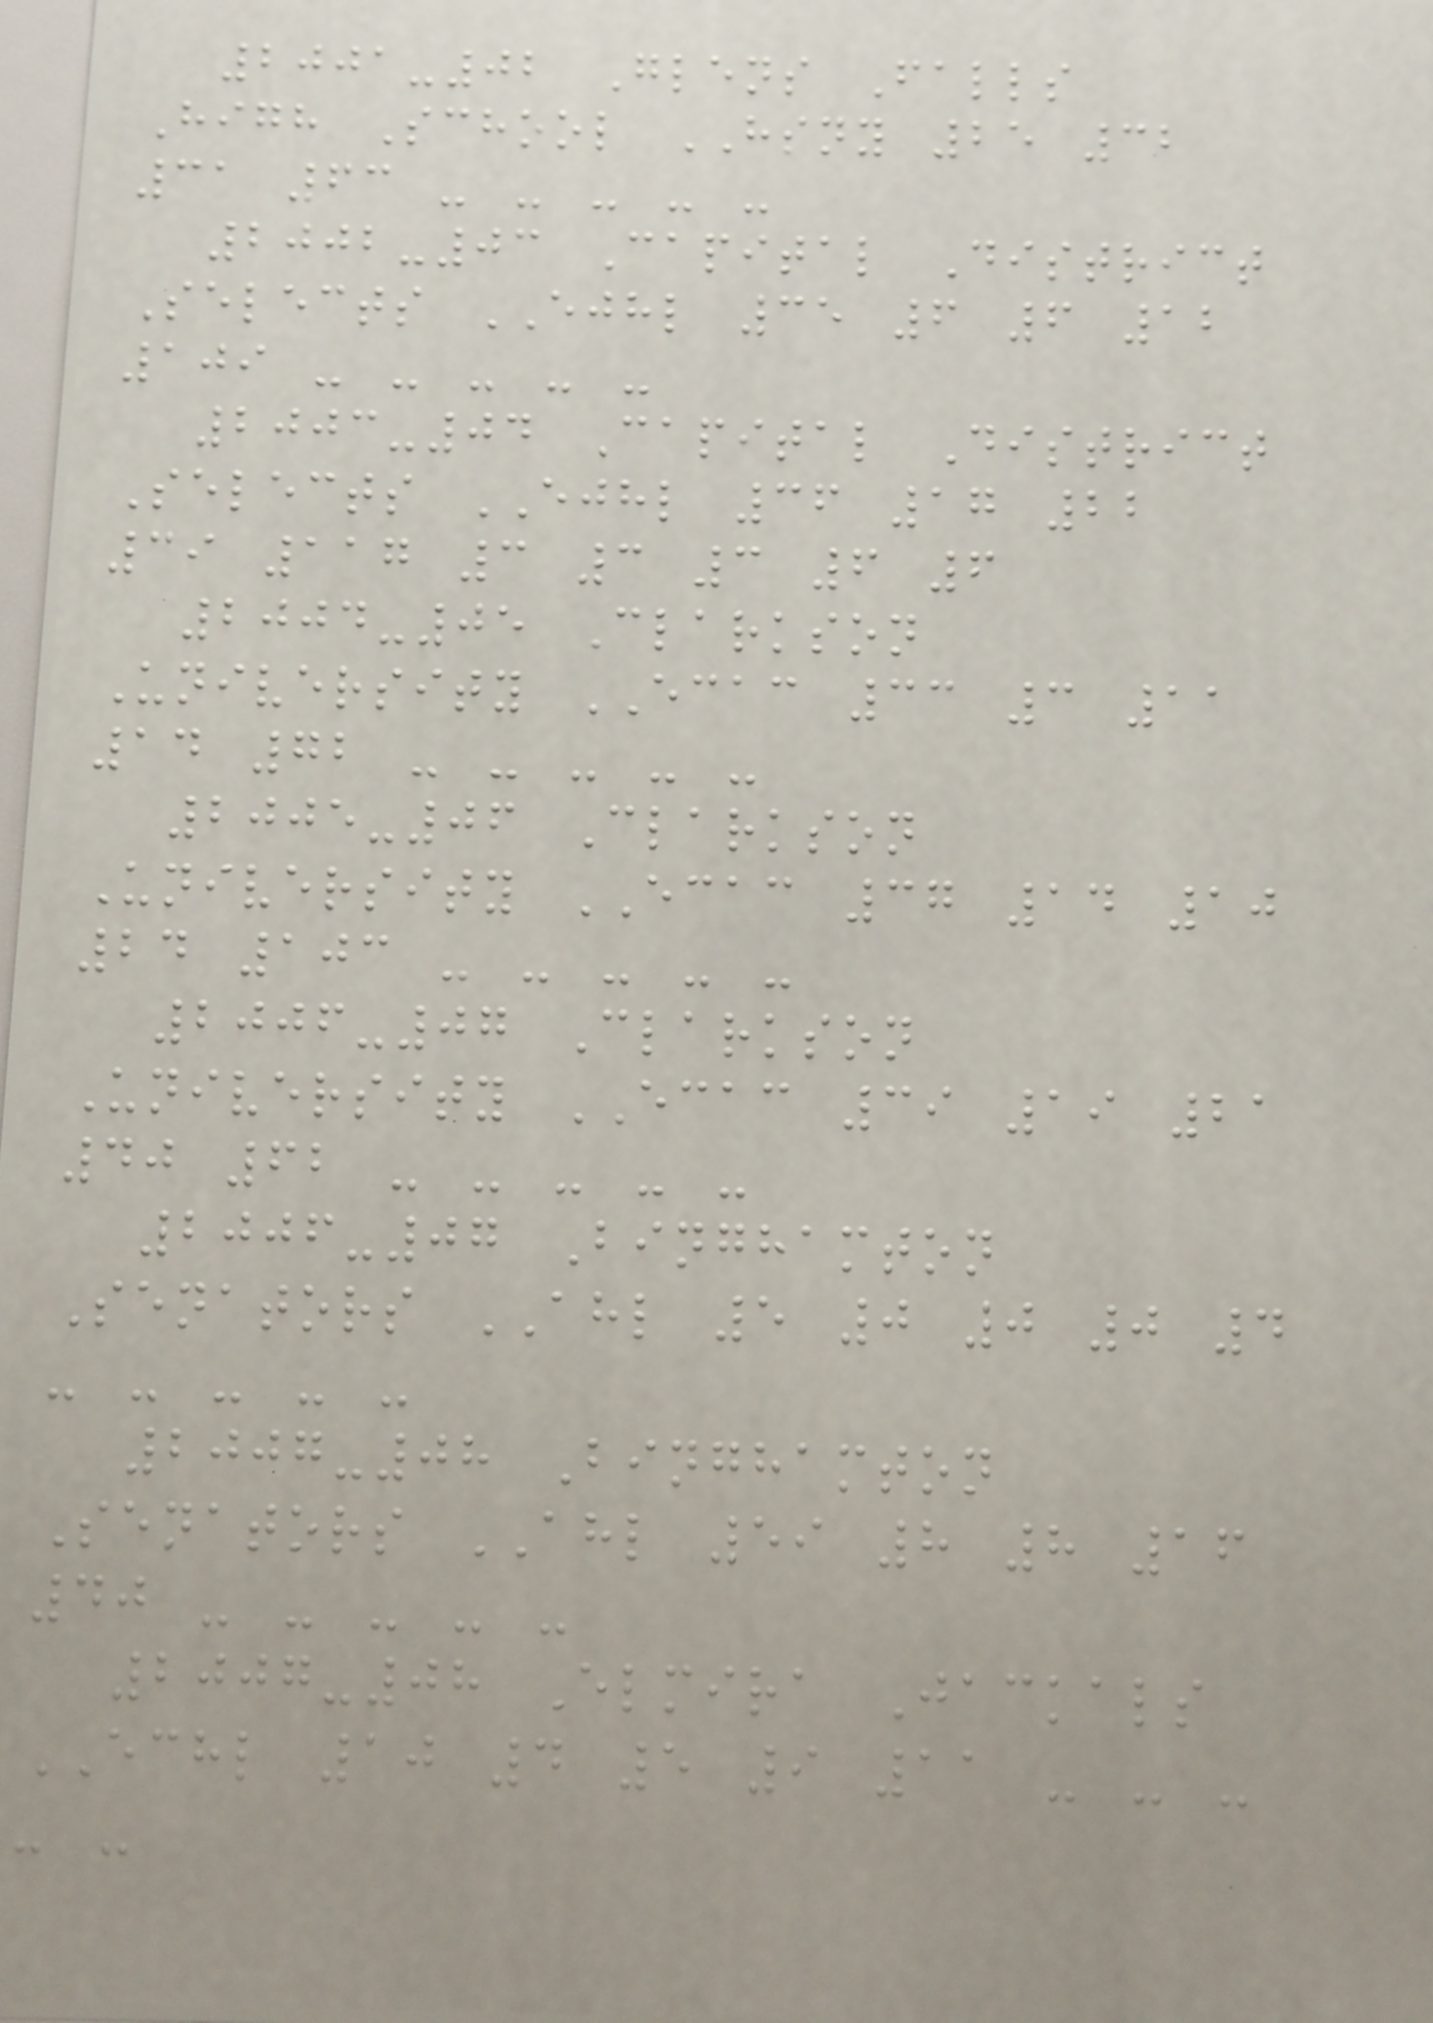2001-02 Glens Falls
High School HSNY 25 32
31 63 - - - - -
2002-03 Capital District
Selects EJHL 35 6 6 12
109 - - - - -
2003-04 Capital District
Selects EJHL 36 17 22
39 117 3 3 3 6 6
2004-05 Clarkson
University ECAC 33 3 11
14 72 - - - - -
2005-06 Clarkson
University ECAC 37 14 10
24 103 - - - - -
2006-07 Clarkson
University ECAC 39 19 21
40 62 - - - - -
2006-07 Binghamton
Senators AHL 5 0 0 0 4
- - - - -
2007-08 Binghamton
Senators AHL 59 8 8 16
40 - - - - -
2007-08 Elmira Jackals
ECHL 10 4 5 9 11 - - -
- -
